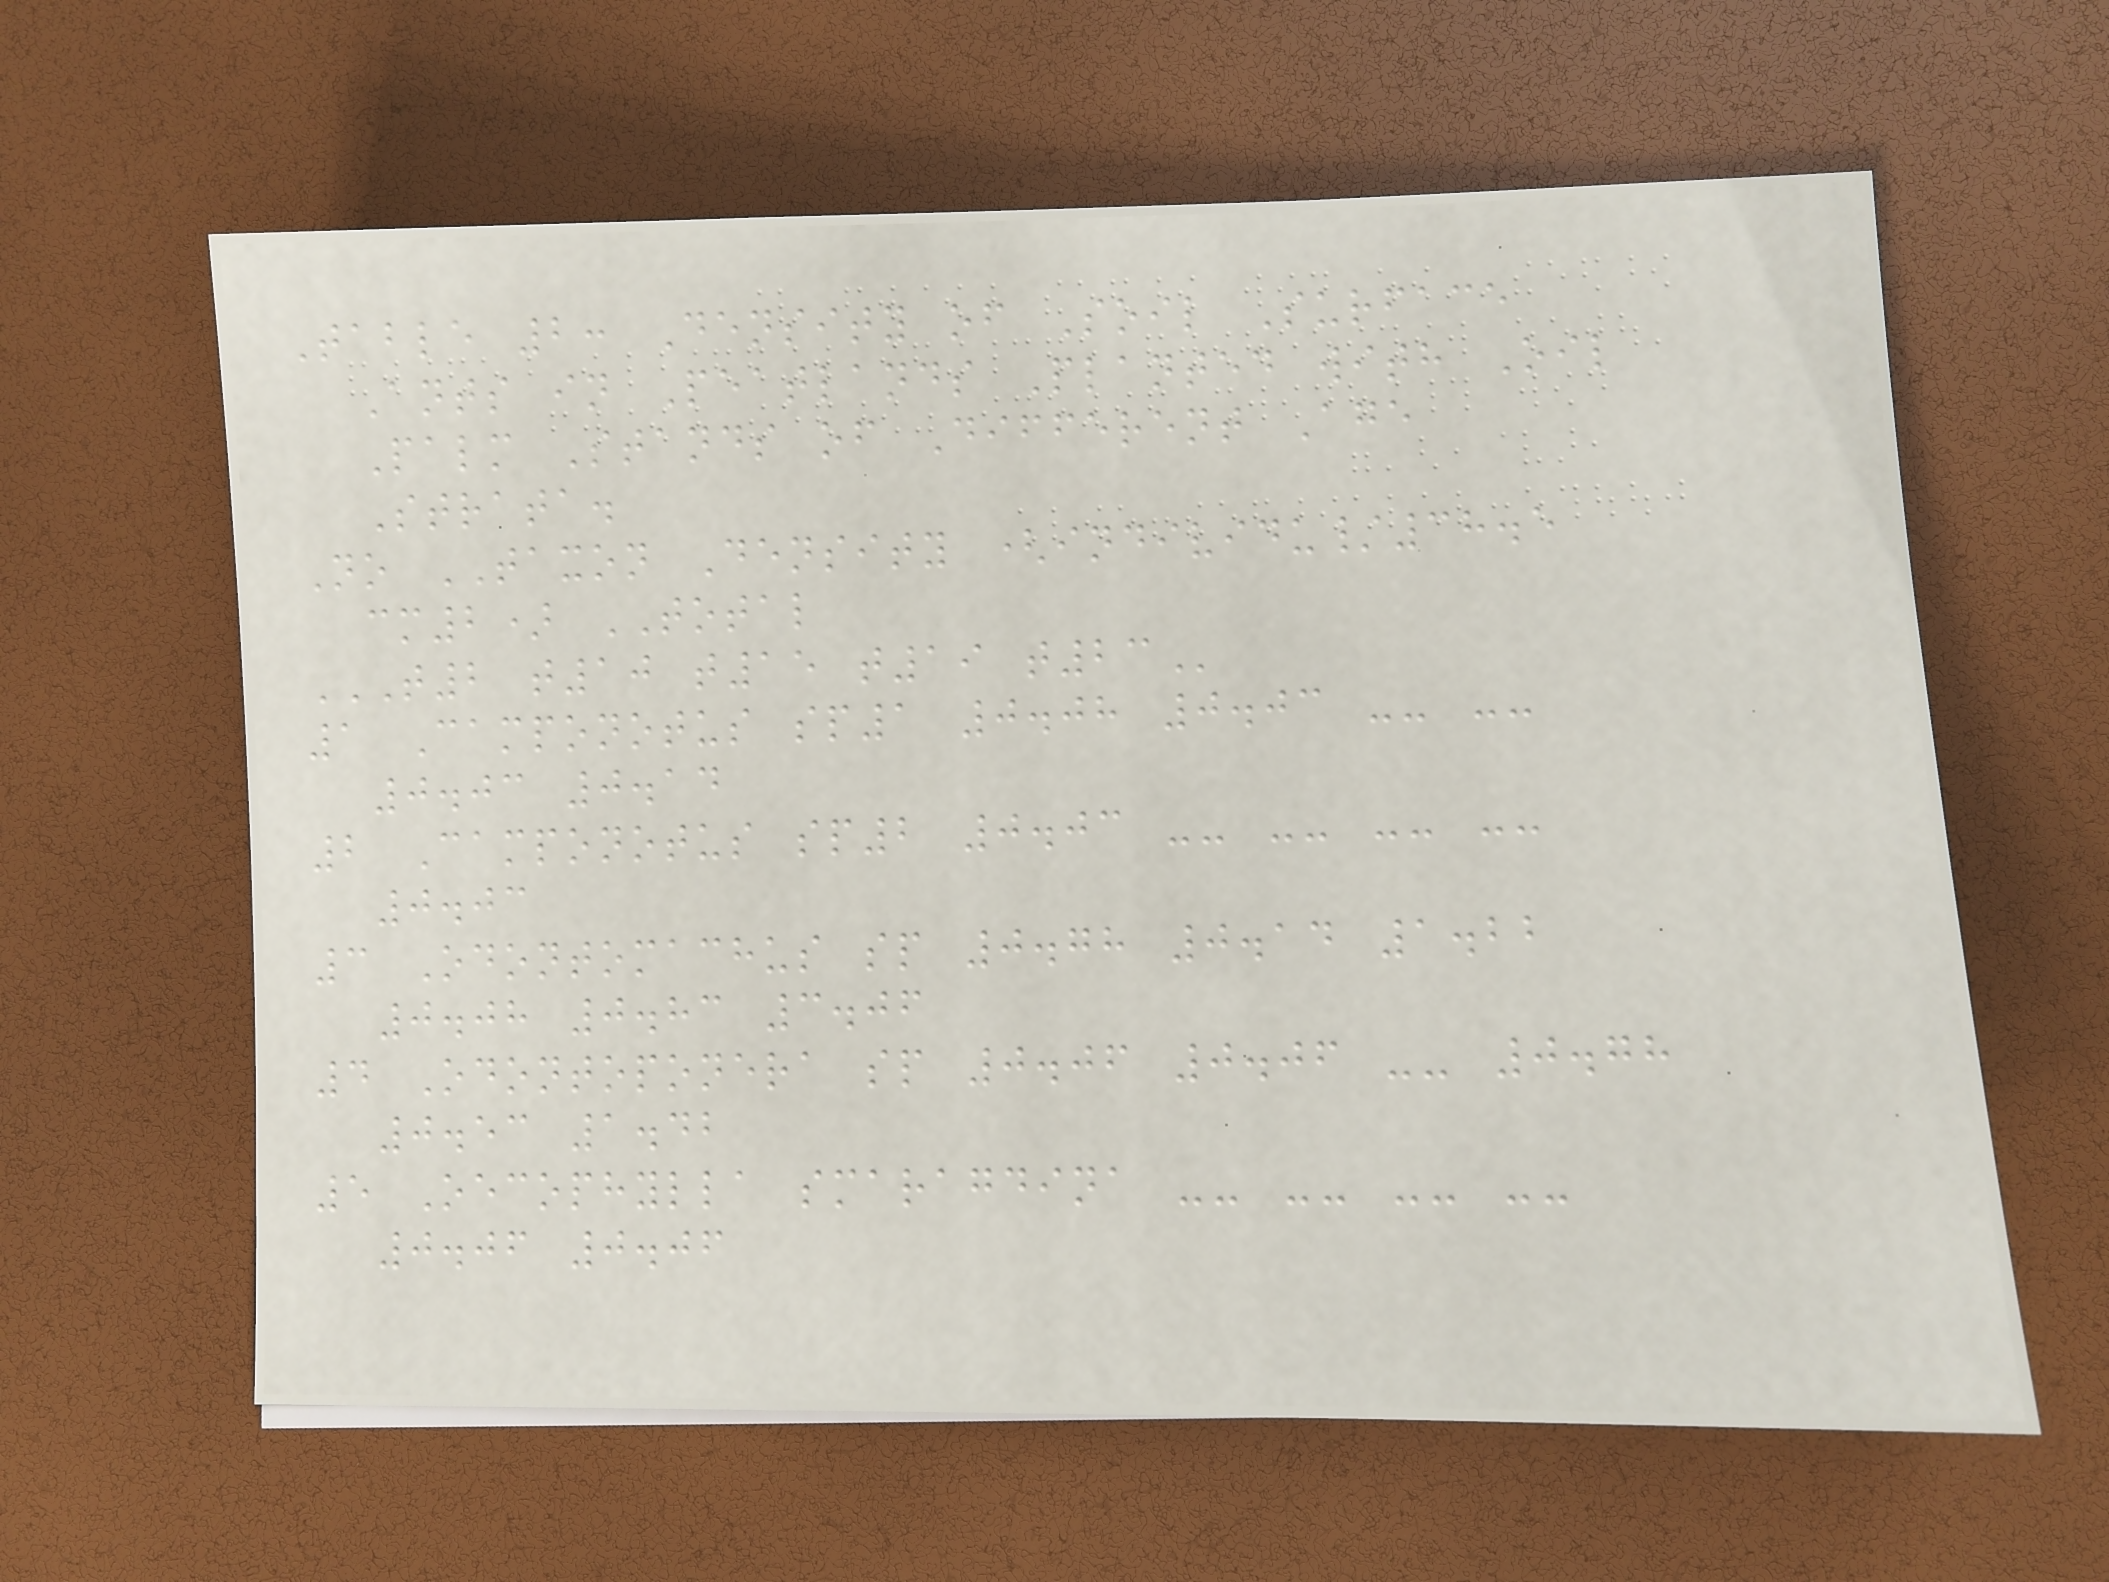Table 2: Density of Soil Surface
Ants in Peatlands Planted with Oil
Palm Stands of Different Age
Strata.
No TAXON Density (individu/38.5
cm2) TOTAL
T2 T10 T15 T19 T23
1 Camponotus sp1 0.08 0.03 -- --
0.03 0.14
2 Camponotus sp2 0.03 -- -- -- --
0.03
3 Odontomachus sp 0.78 0.14 1.22
0.08 0.83 3.06
4 Odontoponera sp 0.06 0.06 -- 0.78
0.53 1.42
5 Oecophylla smaragdina -- -- -- --
0.06 0.06
